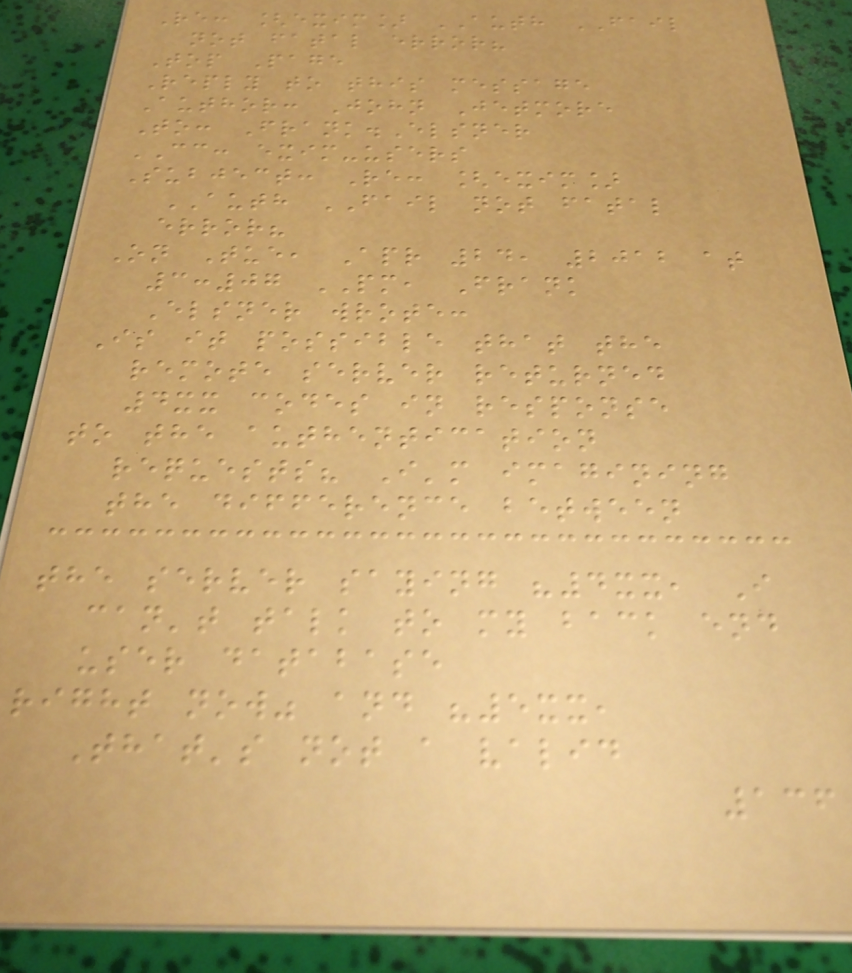Re: [exim] AUTH FAIL
not fatal error?
Top Page
Reply to this message
Author: John Jetmore
To: Frank.Elsner
CC: exim-users
Subject: Re: [exim]
AUTH FAIL not fatal
error?
On Tue, Apr 24, 2012 at
3:07 PM, Frank
Elsner wrote:
Is it possible that the
remote server returned
4xx codes in response
to the authentication
requests? I'm imagining
the difference between
the server saying "4xx, I
can't talk to my back end
user database
right now" and "5xx,
That's not a valid
136
